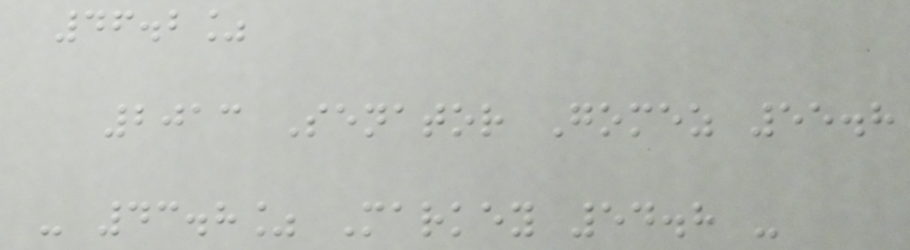46.2%
2013 Senator Gomez 55.8
- 43.8% Markey 54.8 -
